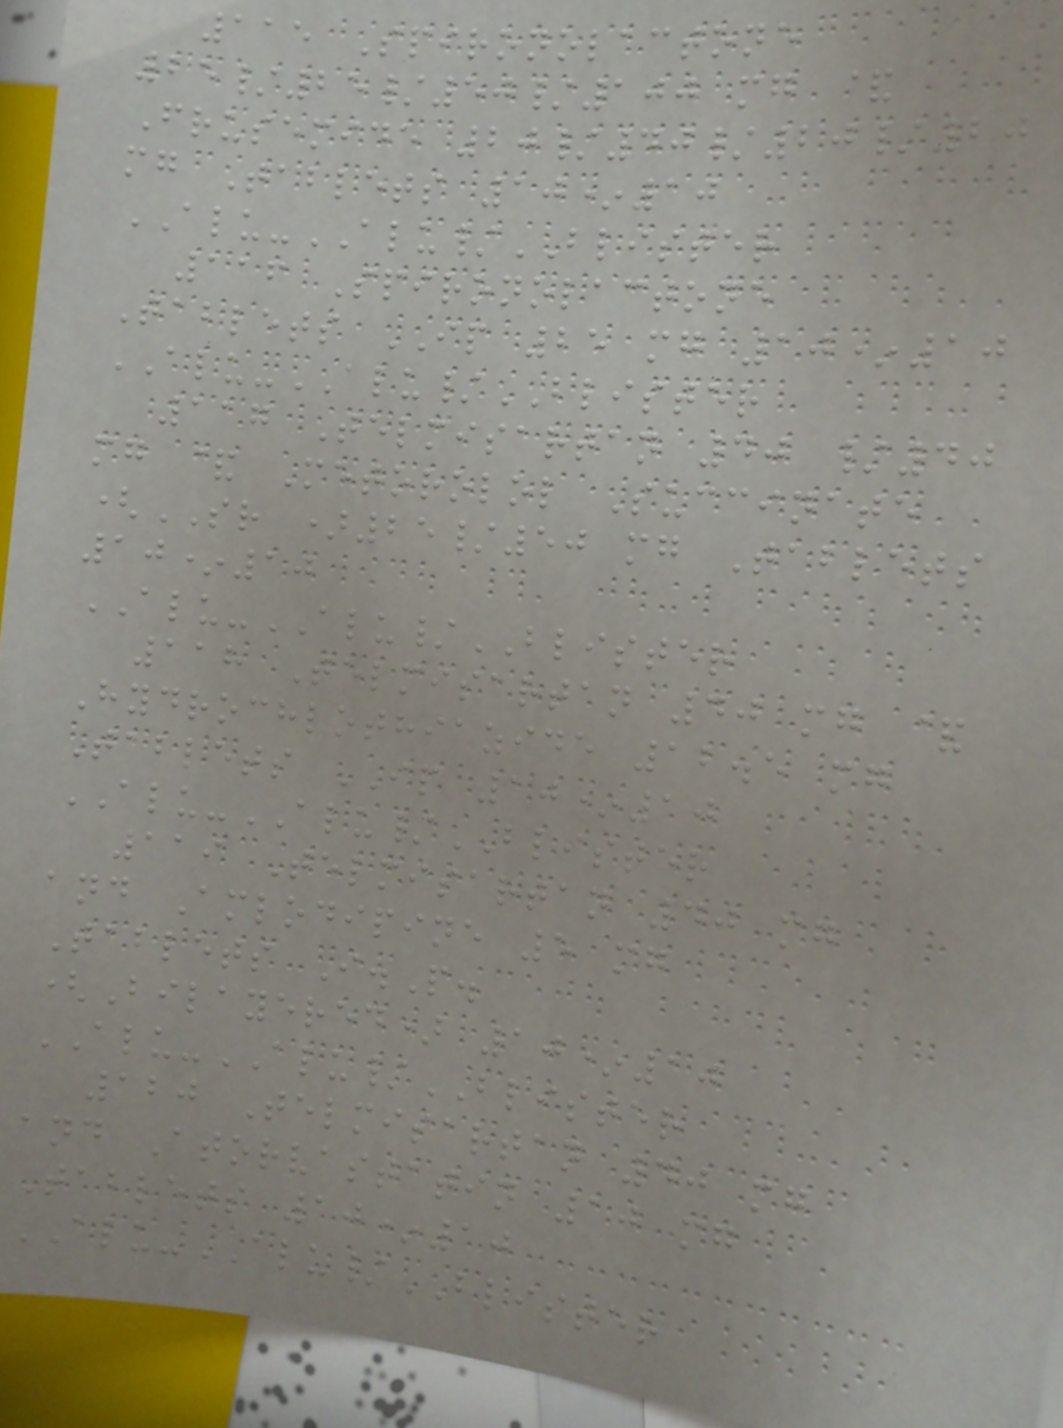115 Spironolactone
25/25/50/100 mg &
Frusemide 20/40/20/20
mg Tablets 10*10
ALU-ALU/BLISTER
116 Spironolactone
Tablets IP 25 mg 10*10
ALU-ALU/BLISTER
117 Telmisartan 40 /40
mg & Metorolol Succinate
(SR )25/50 mg Tablets
10*10
ALU-ALU/BLISTER
118 Telmisartan 40 mg &
Hydrochlothiazide 12.5 mg
Tablets IP 10*10
ALU-ALU/BLISTER
119 Telmisartan 40 mg
and Amlodipine 5 mg
Tablets I.P.
(Bilayered) 10*10
ALU-ALU/BLISTER
120 Telmisartan 40 mg
and Atorvastatin 10 mg
Tablets 10*10
ALU-ALU/BLISTER
